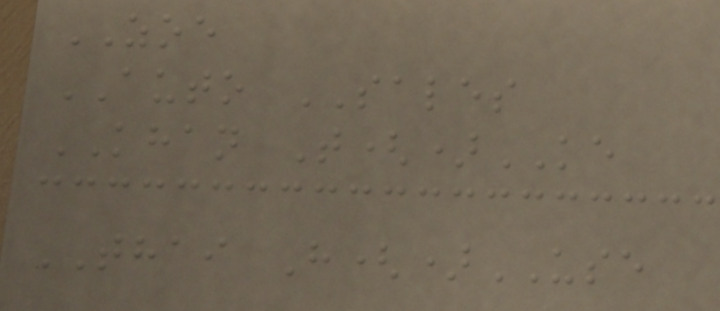ZOE
AUTO SALES
KHAN T()KE
THAI H()USE
